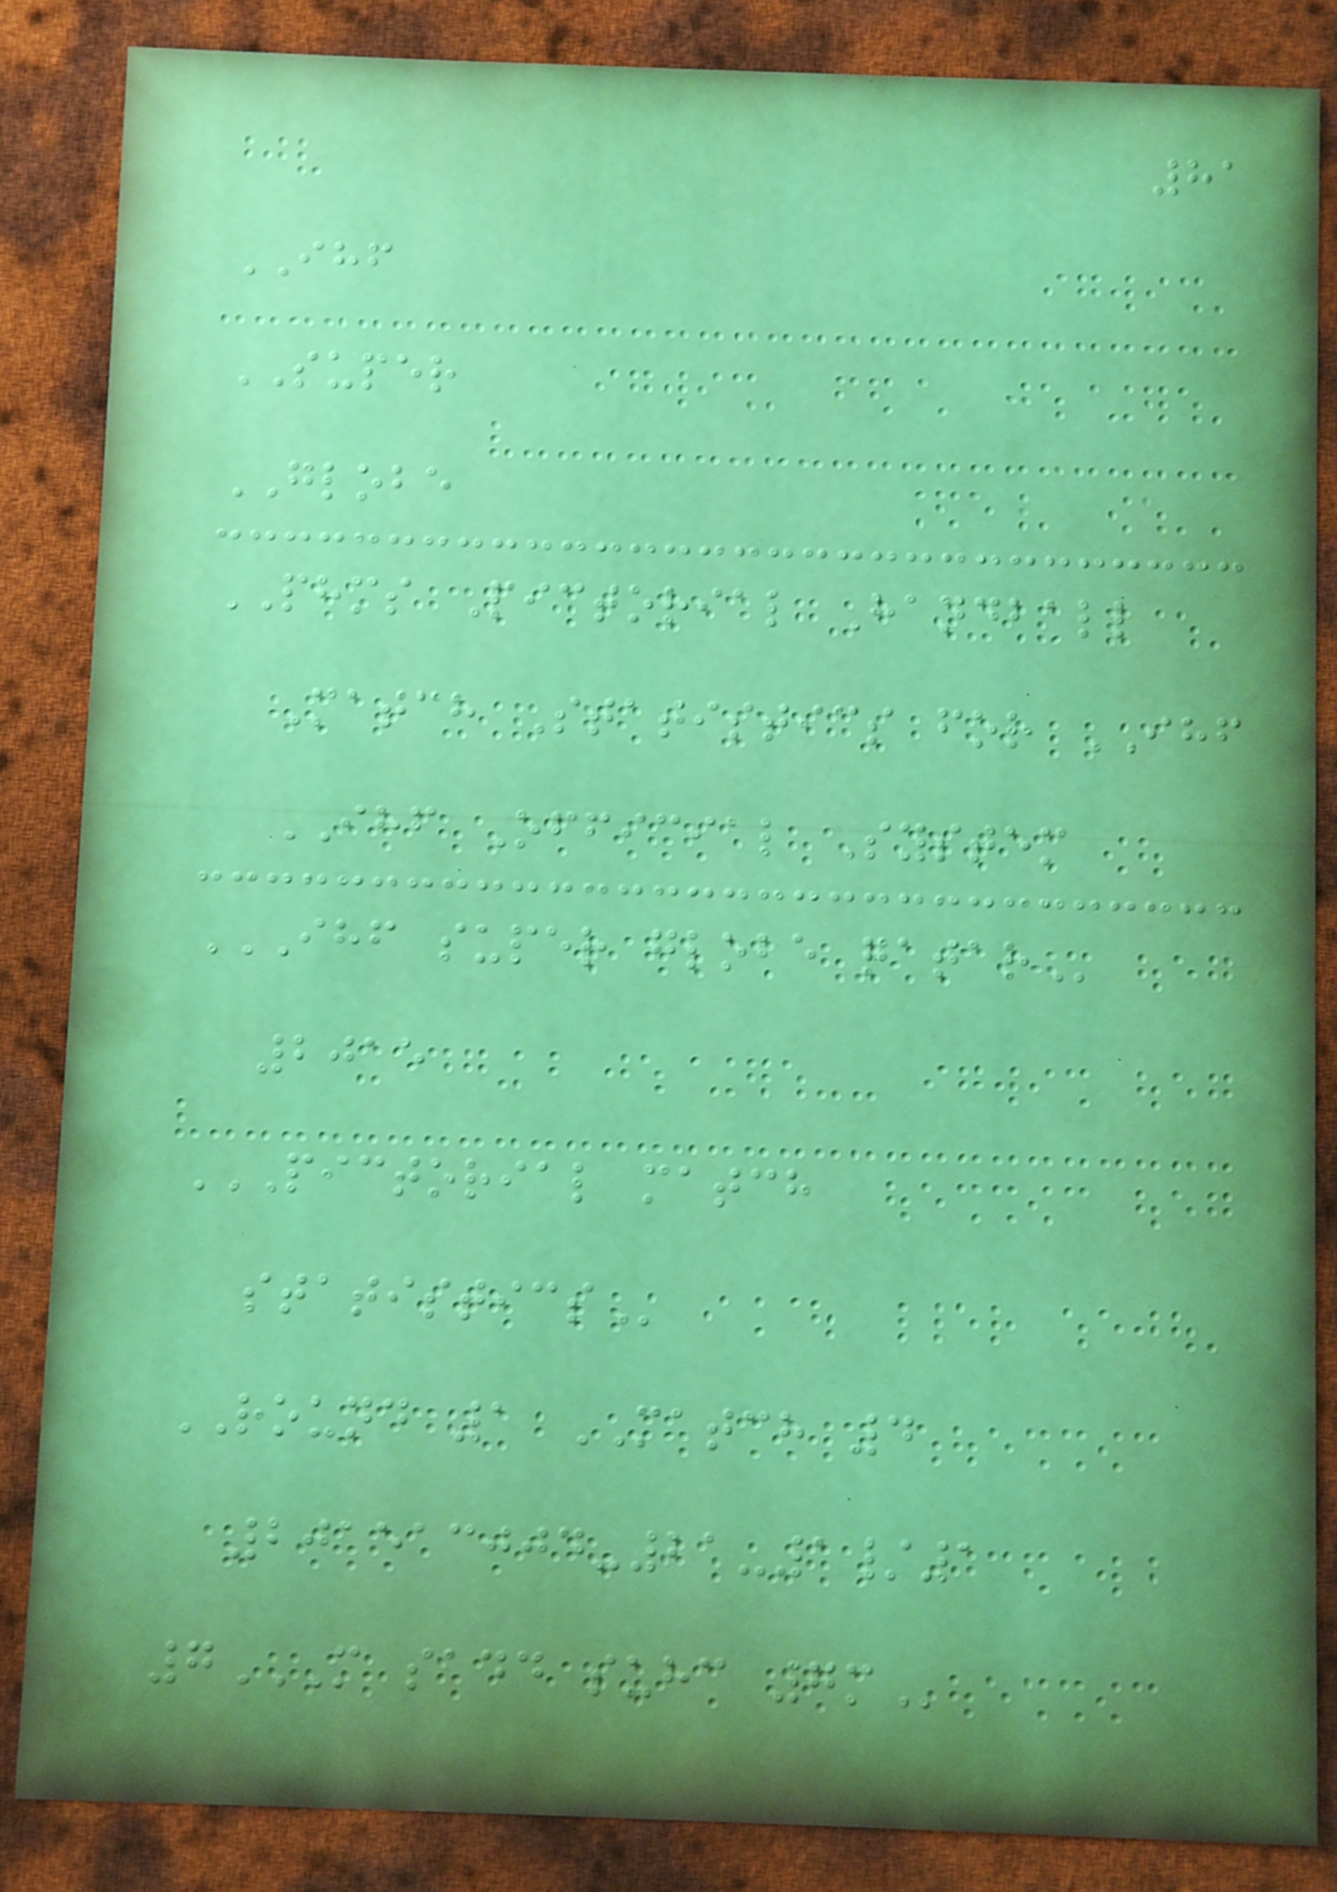81
IHF
SUPER
GLOBE
PHMS Pictorial Handball
Match Statistics for IHF
IHF Official System
IHF SUPER GLOBE QATAR
2015
PICTORIAL MATCH
STATISTICS
ROUND 1 MATCH 4
201513004-21-1/1
7M SADD SUHC 7M
